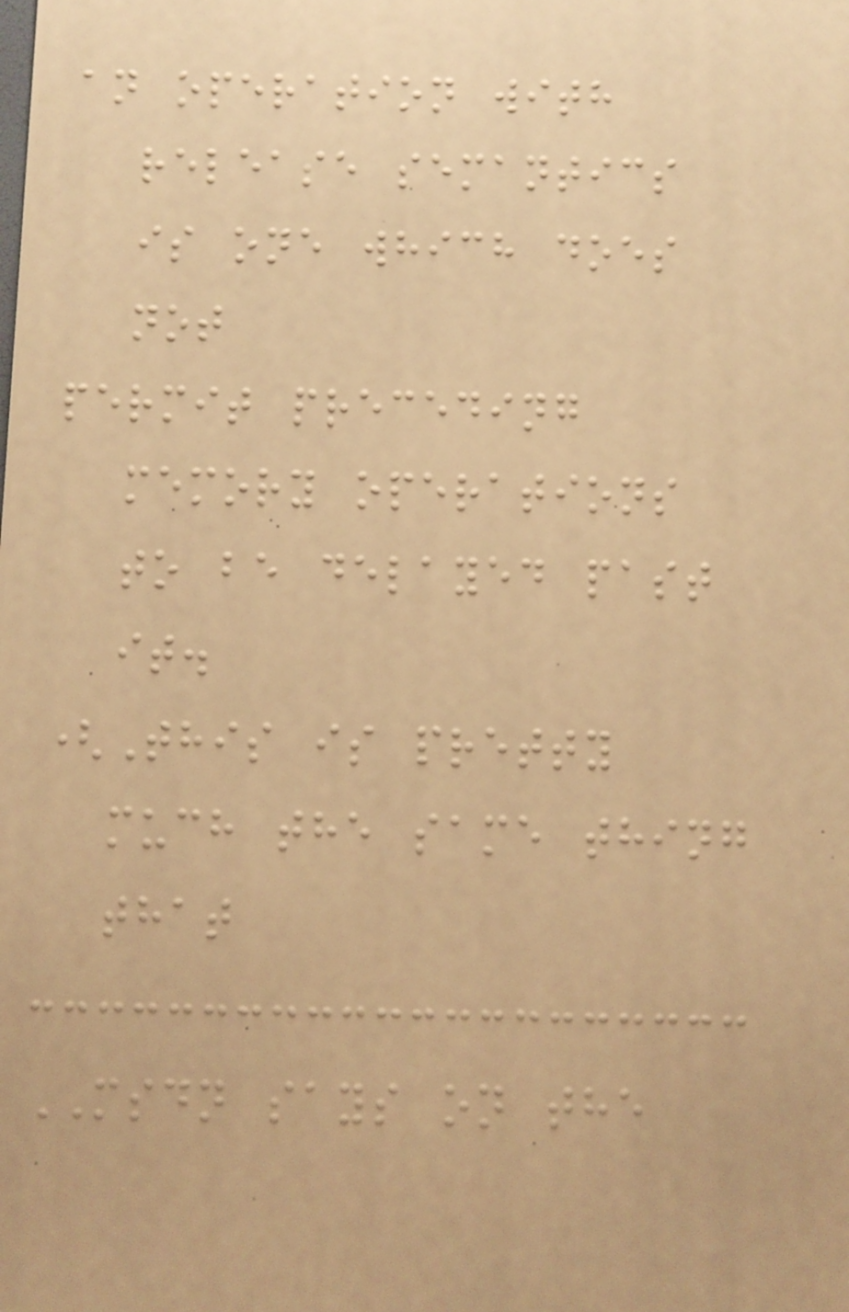an operation with
release semantics
is one which does
not
permit preceding
memory operations
to be delayed past
it.
(This is pretty
much the same thing
that
MSDN says on the
